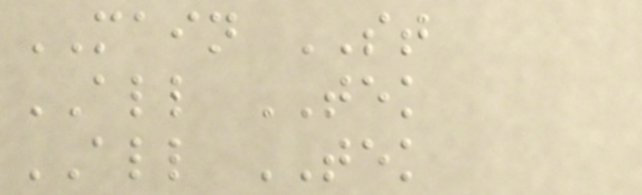MAIN ST
ALL TEK
ALL TEK
